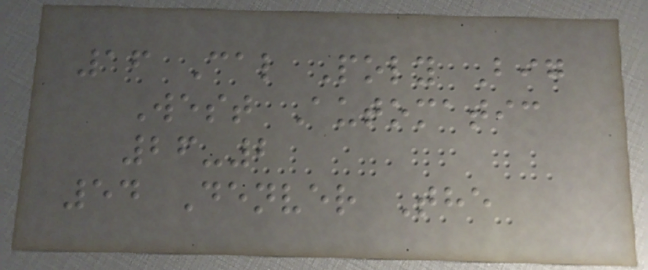16 Cal Poly Big
West Automatic
26-2
54 Denver The
